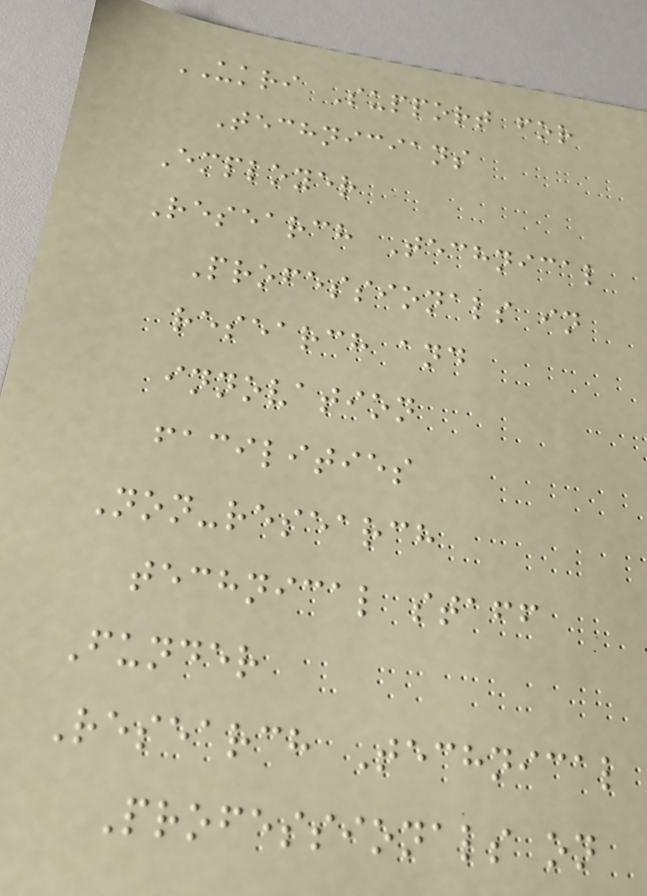UKRI Support for
Technicians
Employer
Research Technical
Professionals in
research and
innovation
facilities
Non-research
technical staff
Funder
Research Technical
Professionals on
